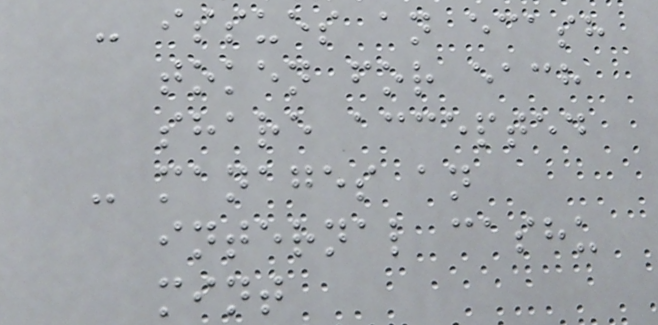- issues an ecash
token for each
share accepted
- manages an
internal cashu
mint
